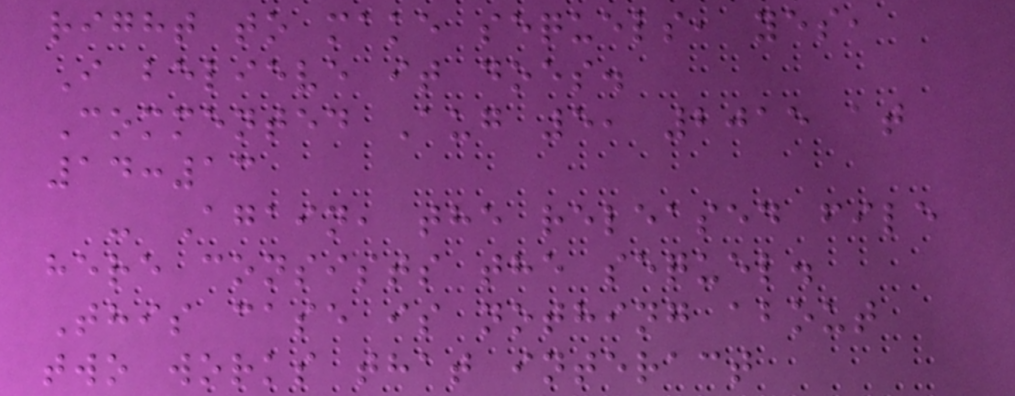right to make sequels, yes,
I believe it does.
Commented Aug 5, 2015 at
14:13
- Again, the released file
here consists the sequel.
This case is nothing about
two works that interact
